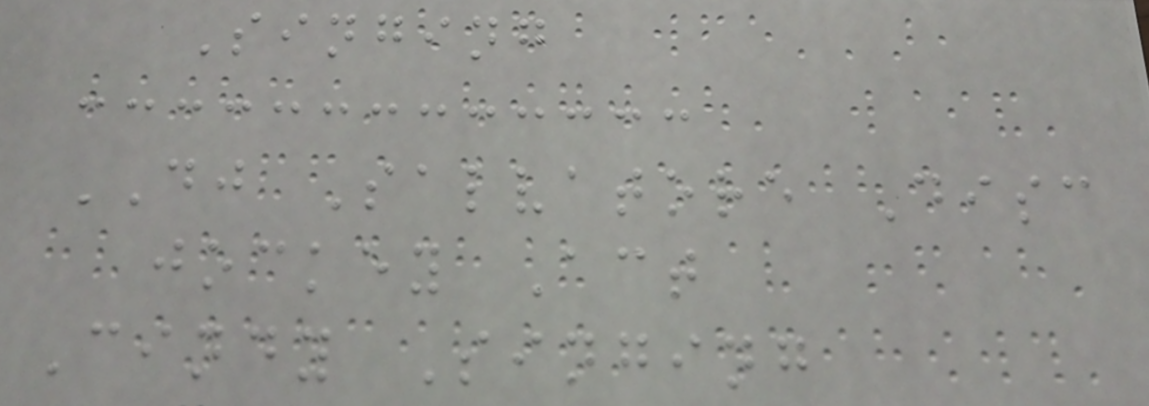Singing
DJ Salvatore Disc
jockey Act
Cindy Singing
